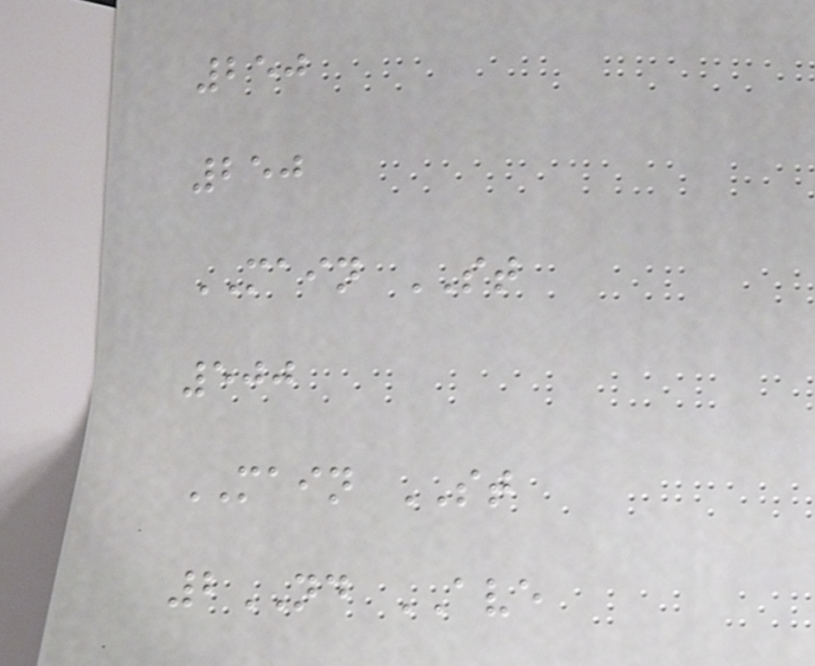250
250
MAIN ST
500
MAIN ST
2ND AVE
